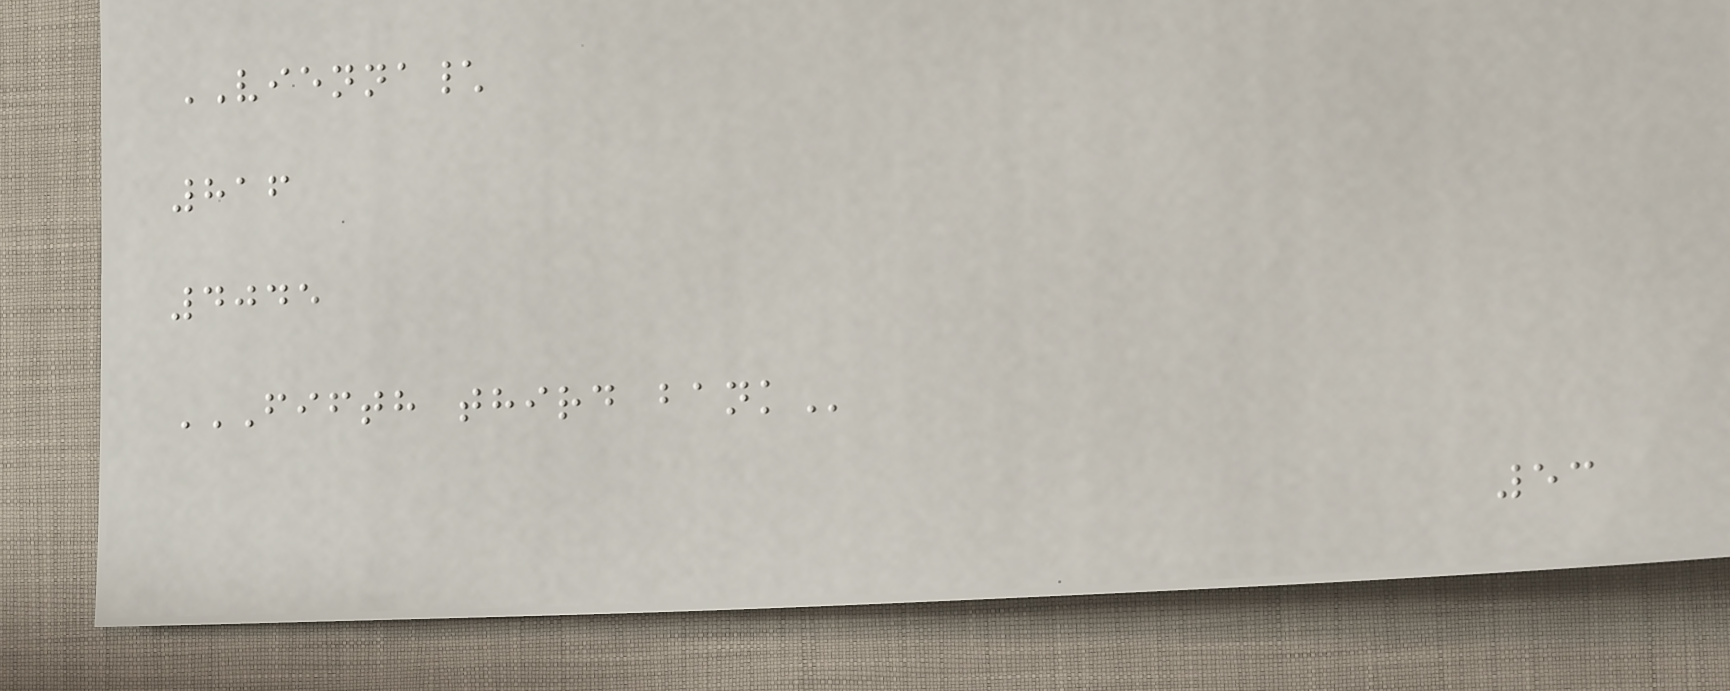VIENNA\
816
4045
FIFTH THIRD BANK
53
